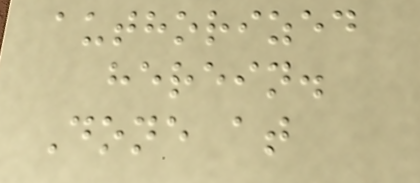authorized
herein.
Done at
